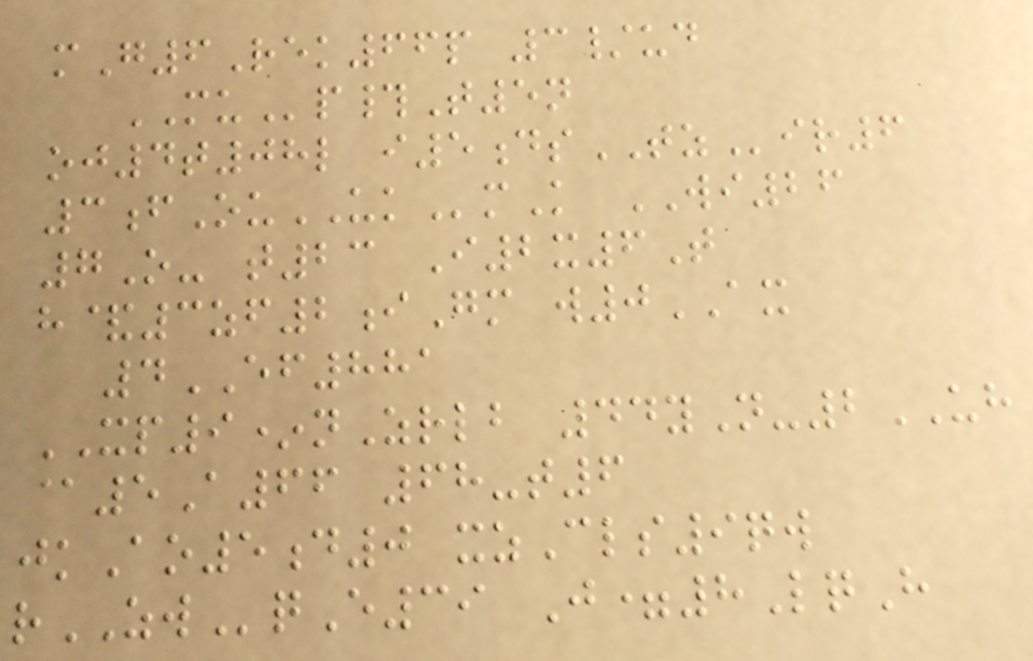mG6Rek66p 3/ud
MUp#T5n
oj4t08l i5dsTZir6
3fOuUKmK WI26
7O- t23 I2x6T
h&3zf2iGm w0AX
4EF881
XP9*nZrlb 44yN-2UH
@5A66 68-t6
jkAo5d0 xzCls9qw
rZWqE39 J=8LqH
